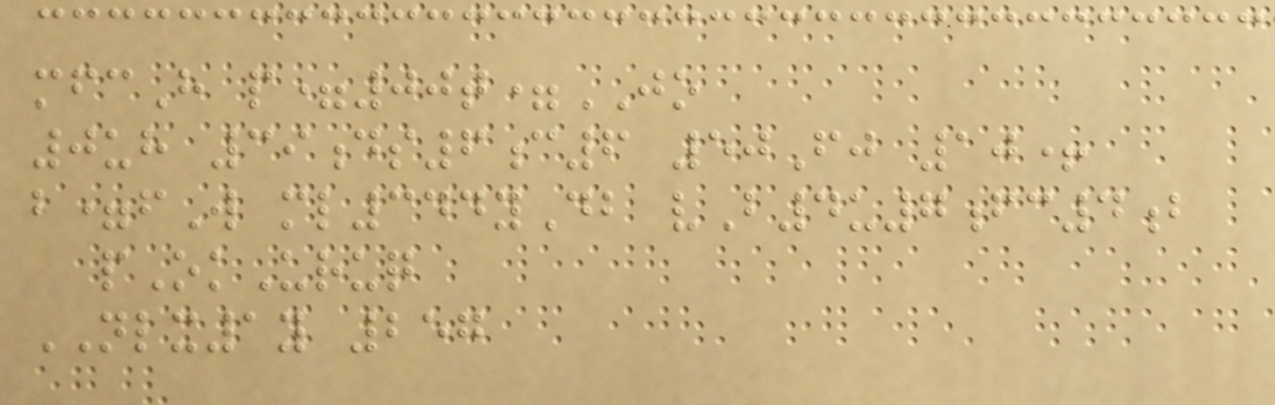mfcH p=00t=JO
0uh 39ds6c6 50Fj 10+
b=fW ml344yDb vB4u7fc4b
pOkUruq
NLX1y 257
